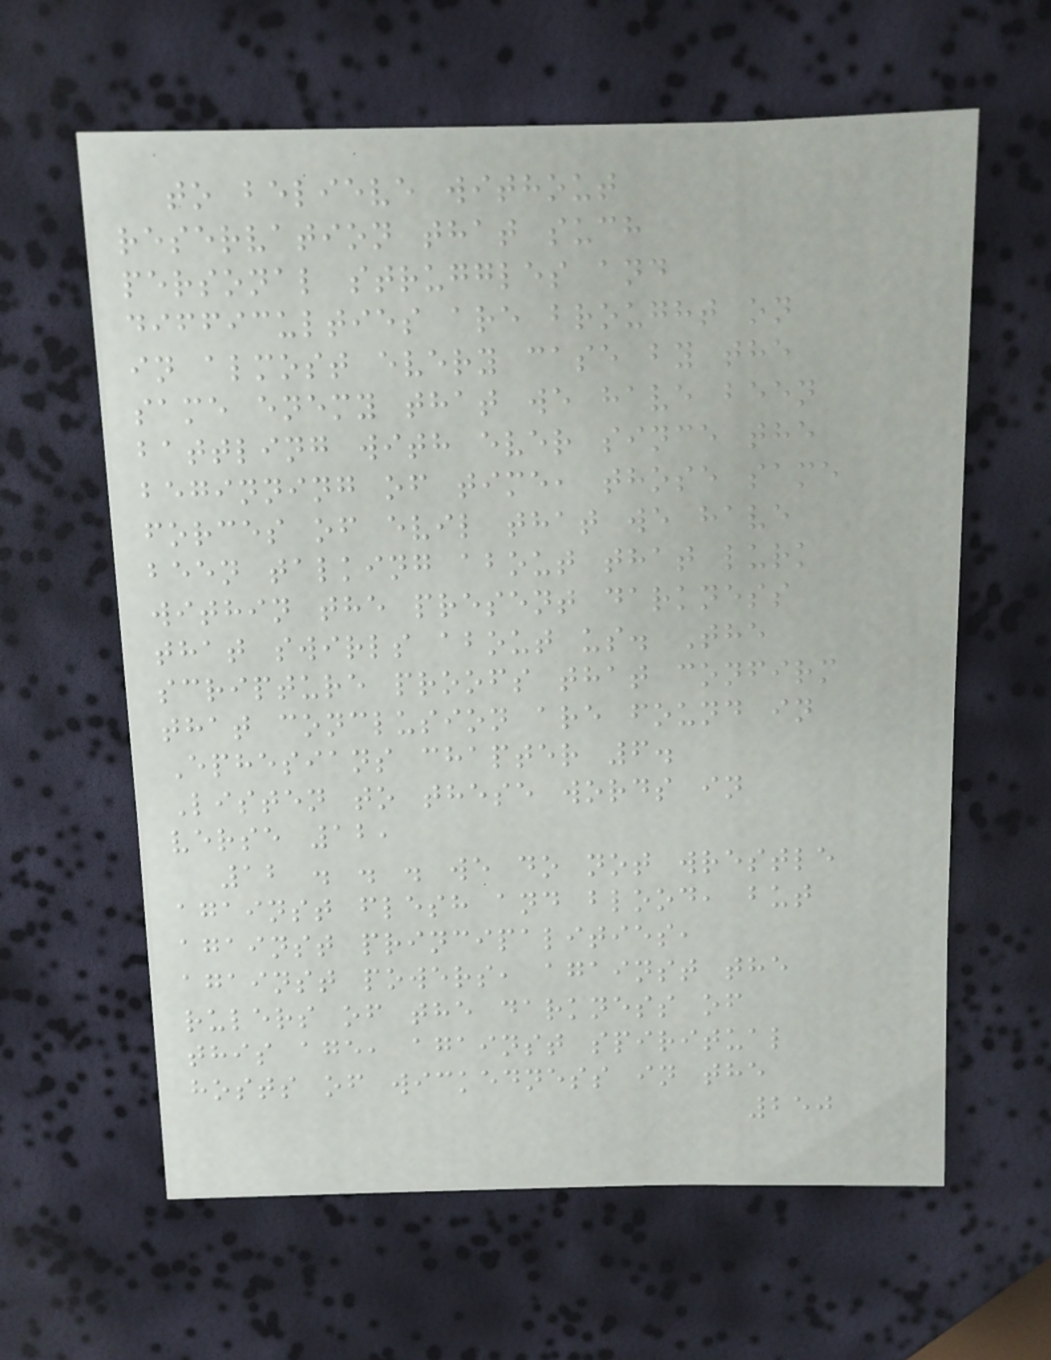to believe without
reservation that such
personal struggles and
difficulties are brought on
in almost every case by the
same enemy that we have been
battling with ever since the
beginning of time, those same
forces of evil that we have
been talking about that lurk
within the present darkness
that swirls about us. The
scripture proofs that confirm
that conclusion are found in
Ephesians chapter 6.
Listen to these words in
verse 12,
12 . . . we do not wrestle
against flesh and blood, but
against principalities,
against powers, against the
rulers of the darkness of
this age, against spiritual
hosts of wickedness in the
250
